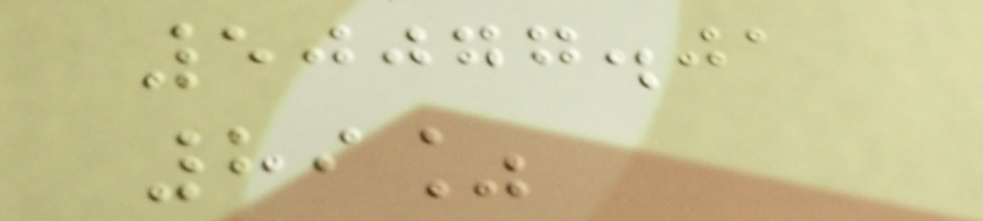50077.01
89%
